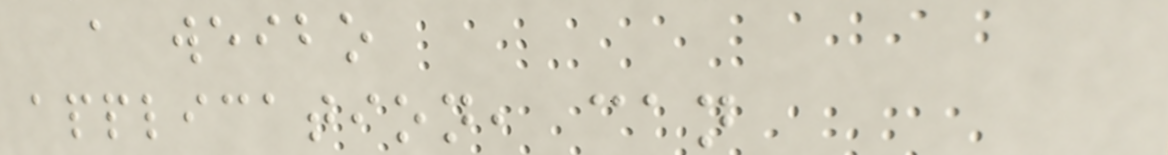a weibo
application, can
